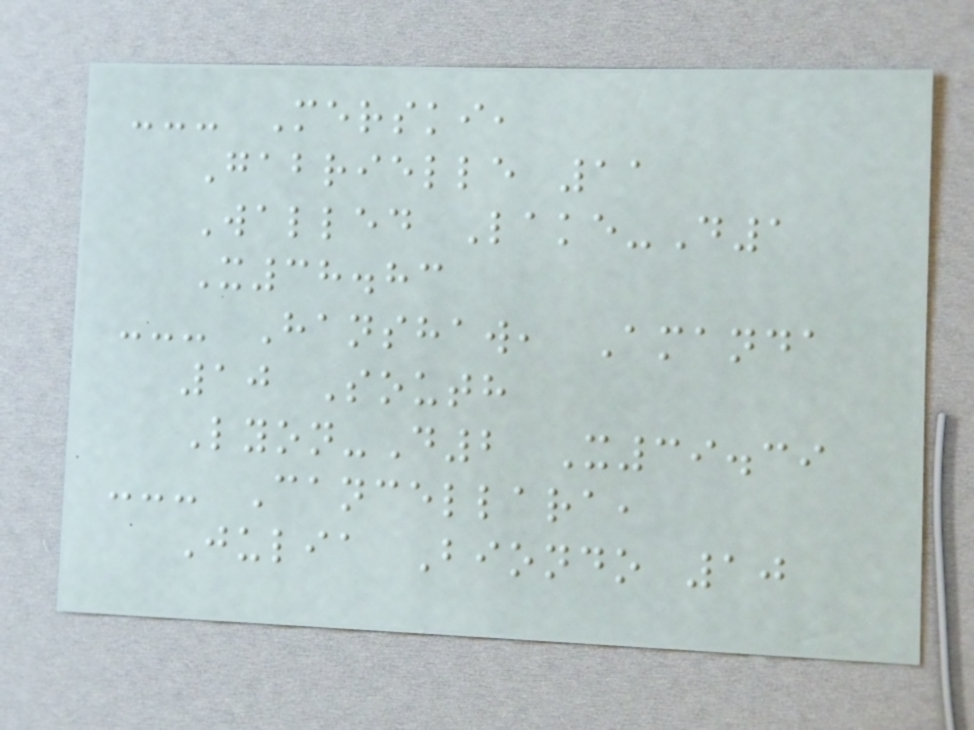--- Merski,
Gabrielle 11
Walled Lake-D1
X38.83
--- Hanshaw, Amanda
10 South
Lyon-D2 X39.39
--- Cancellara,
Julia Biondo 10
